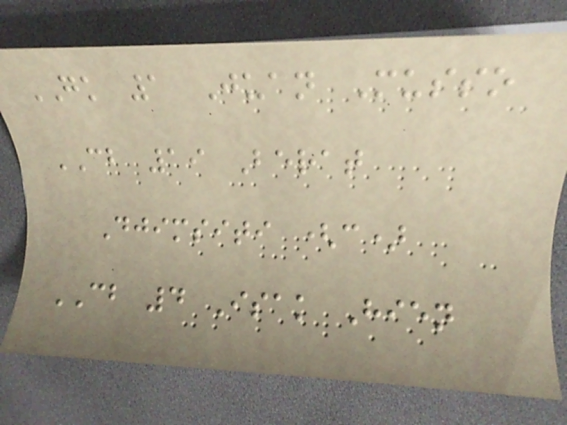GK 1 Juan Musso
CB 19 Berat
Djimsiti (c)
CB 4 Isak Hien
